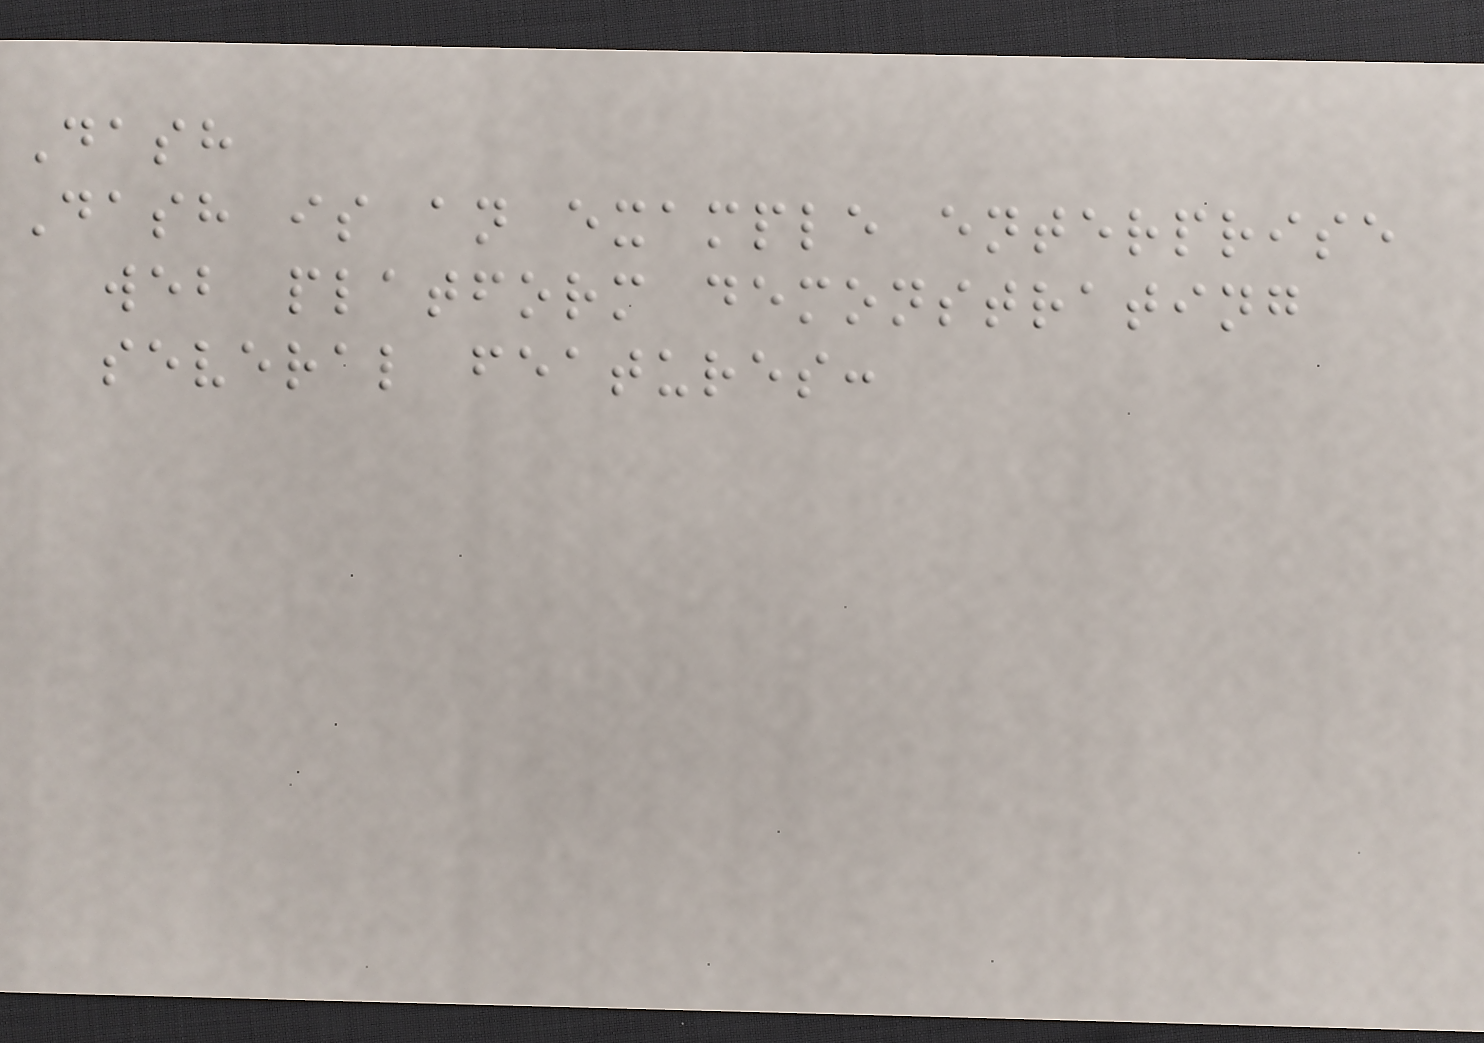Dash
Dash is an example enterprise
web platform demonstrating
several features:
